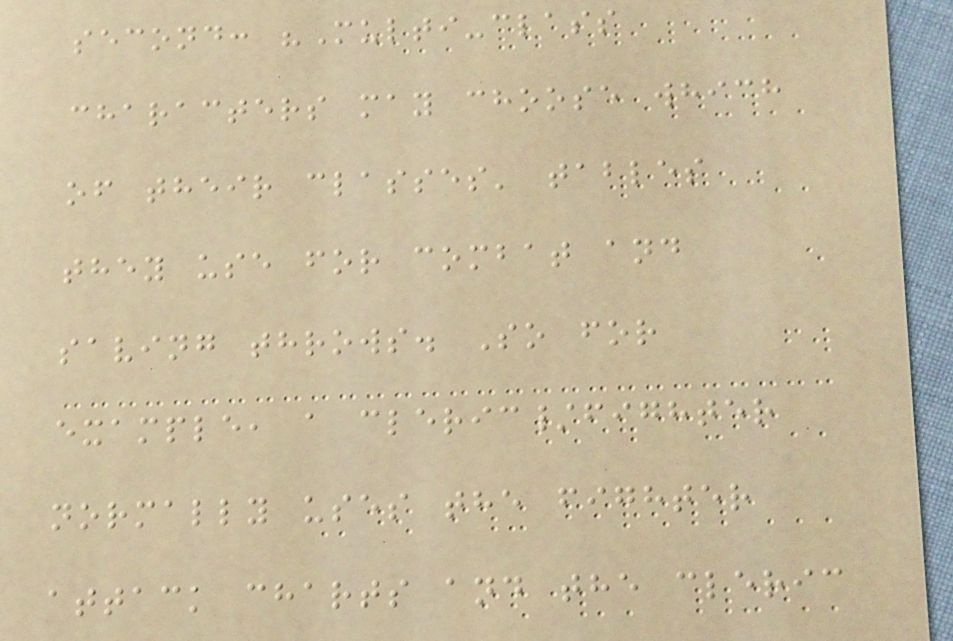second: "Multi-class
characters may choose which
of their classes' tables
they use for combat and
saving throws. So for
example, a cleric/fighter
normally uses the fighter
attack charts and the cleric
